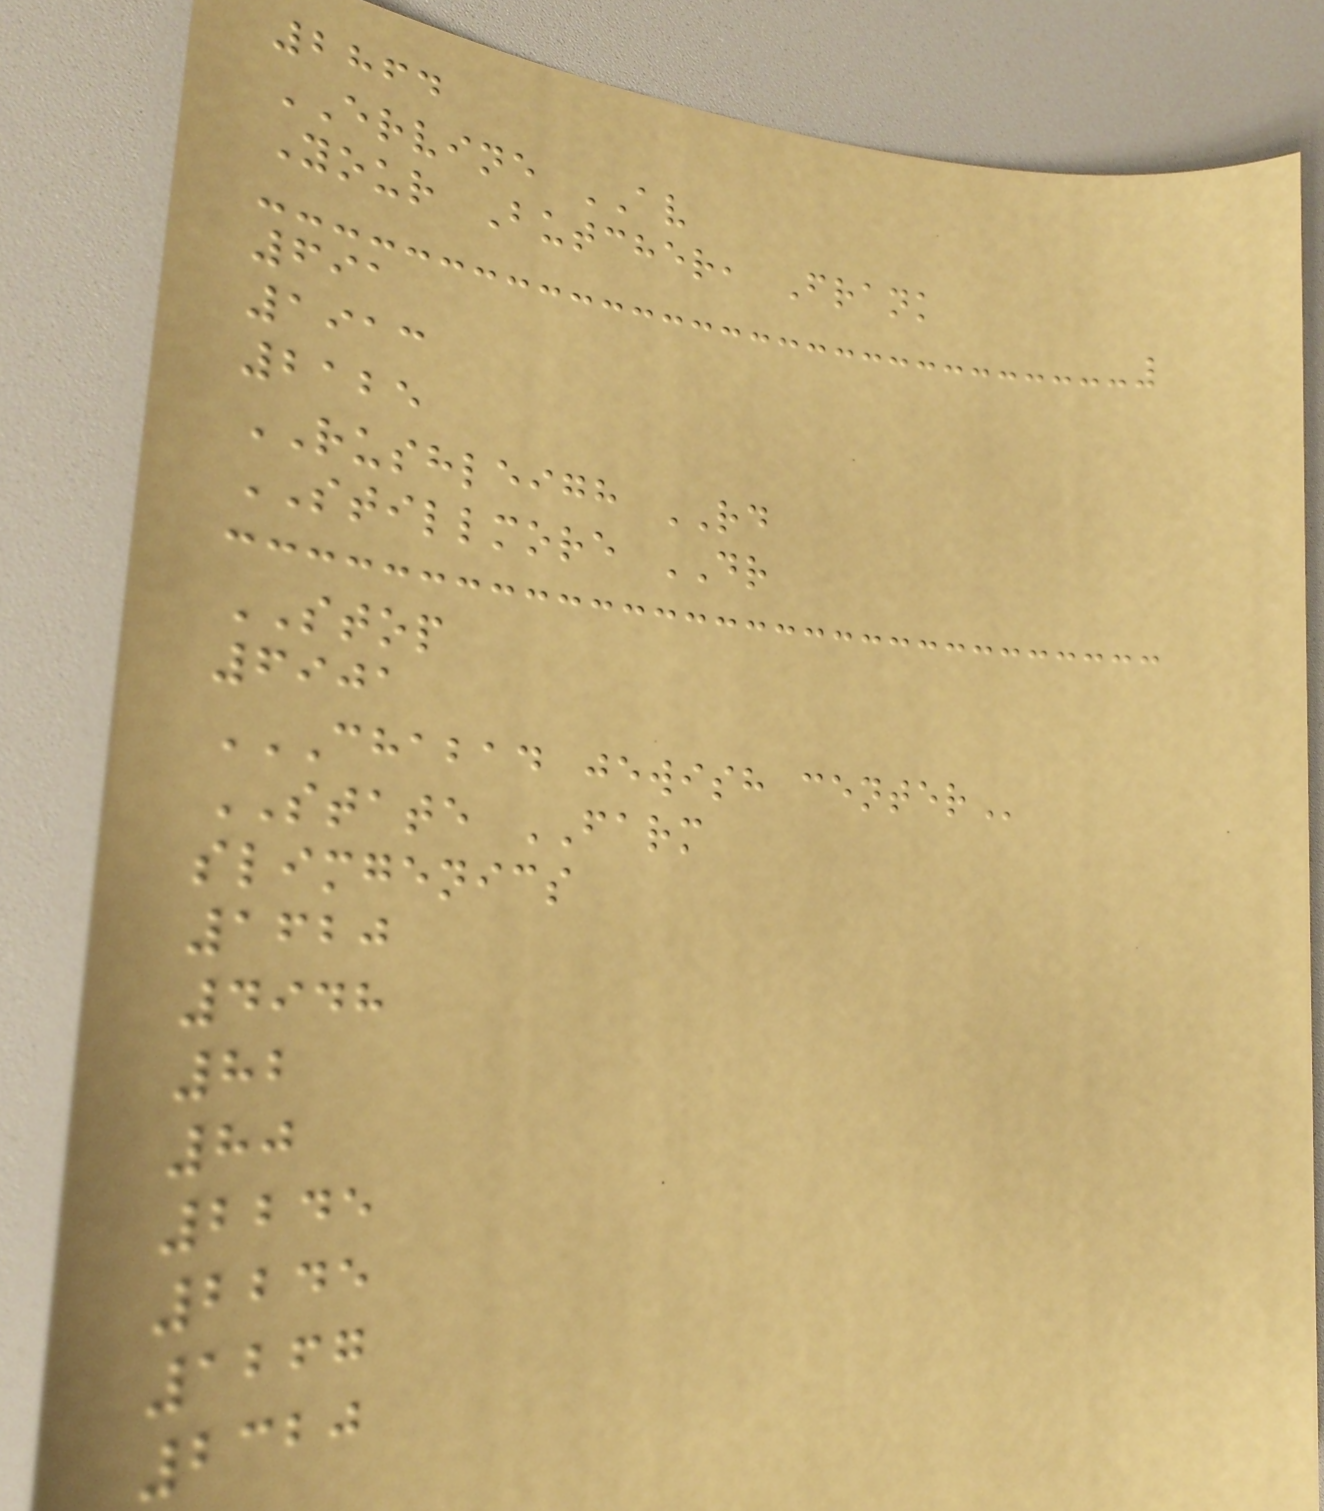2864
ERVINE AV
Your Butcher, Frank
691
1913
2125
RUSHLEIGH RD
STILLMORE DR
STOP
6901
CHABAD JEWISH CENTER
STATE FARM
slimgenics
1620
4948
82
80
2245
2245
1267
2320
